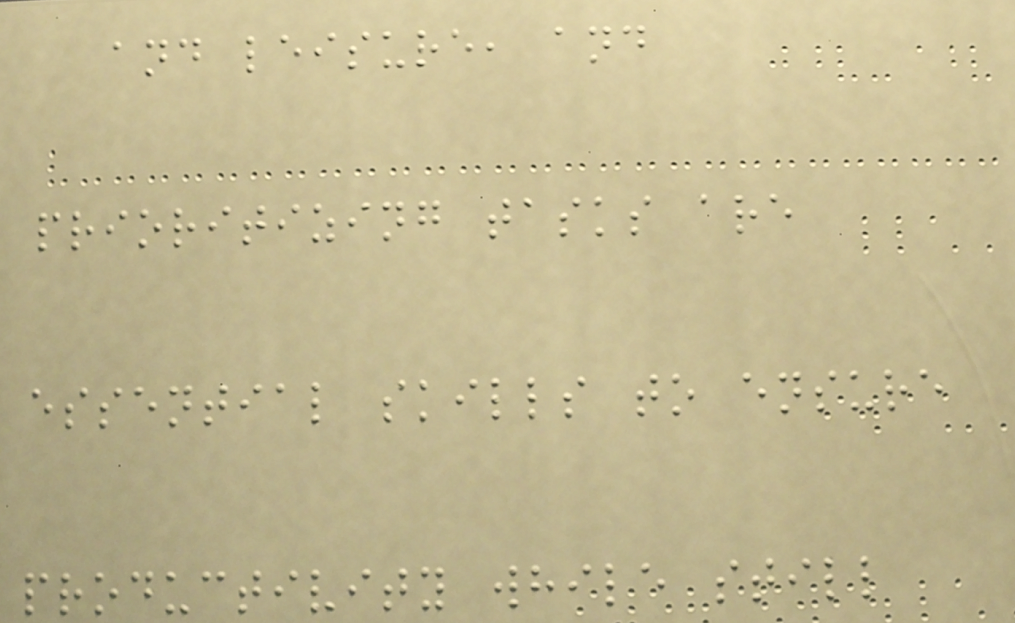and leisure, and
prioritizing tasks are
essential skills to ensure
productivity while still
